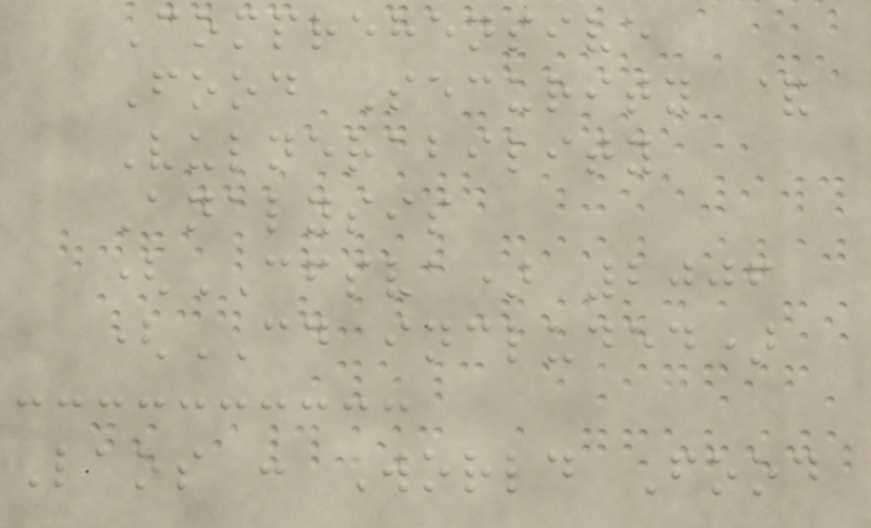Comprehensive
Food Security &
Vulnerability
Analysis
(CFSVA) 2006
(CD included)
Laos : World Food
